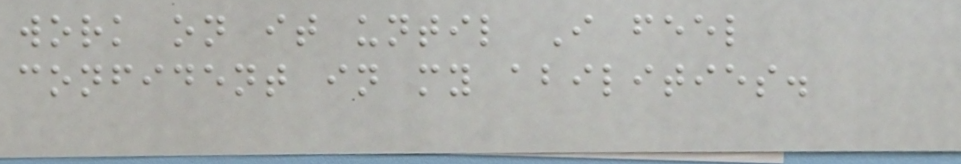work on it until I feel
confident in my abilities.
